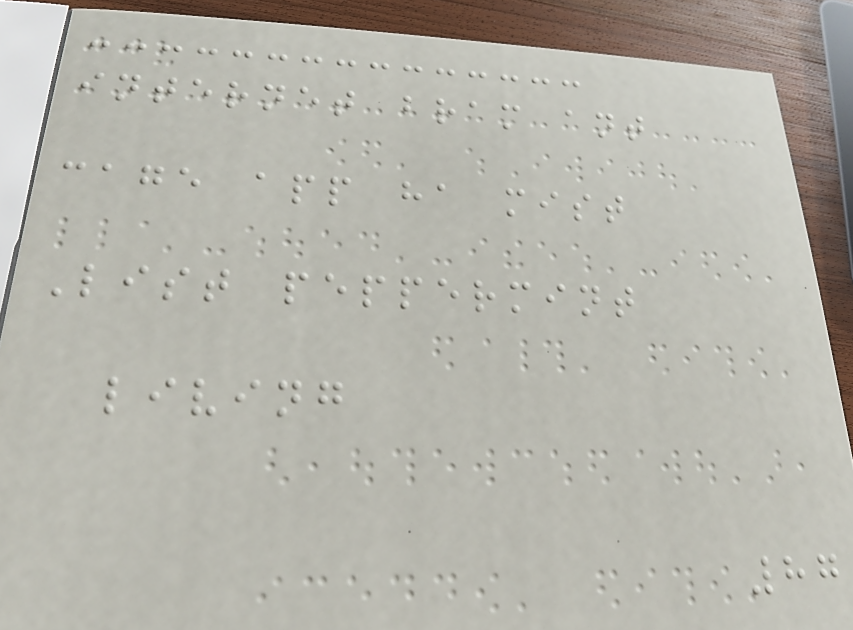internet bram ant
cage app ha mist
List peppermint
living
87
